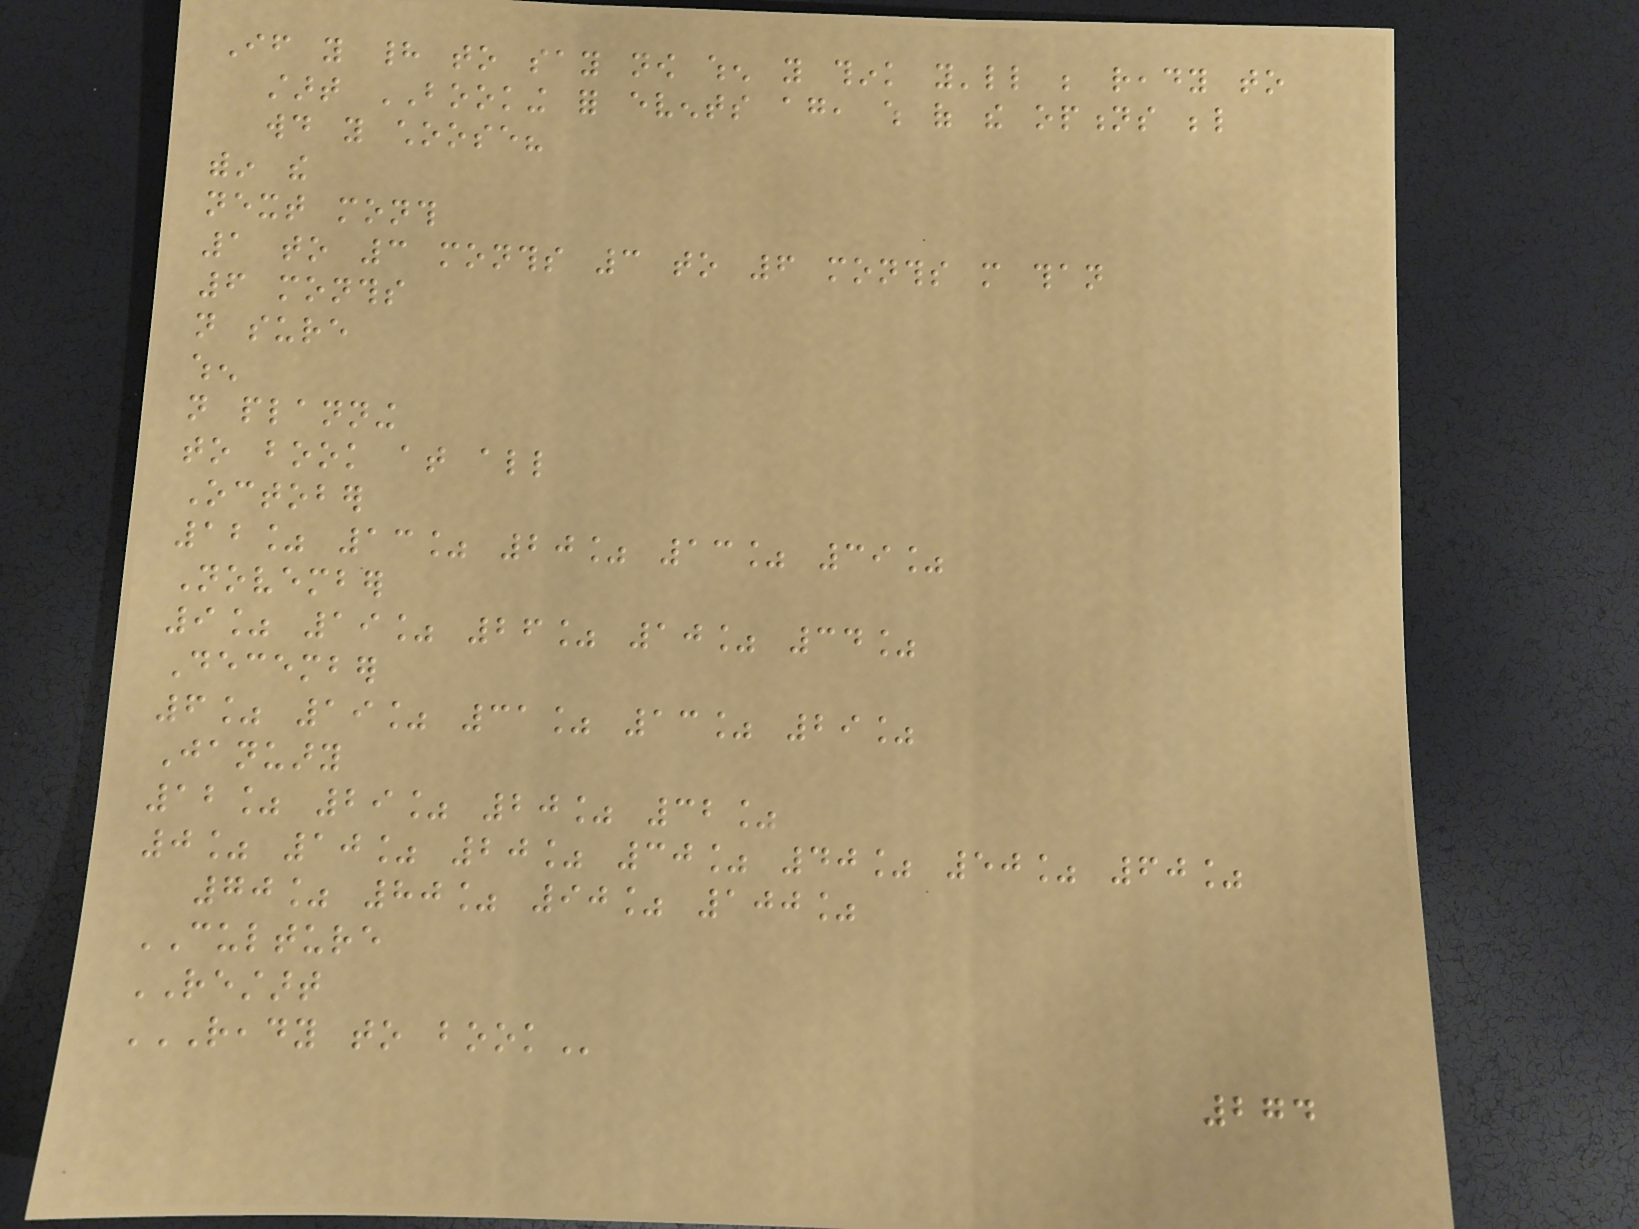If you had to say now when you think you'll be ready to
start BOOKING for events again, which of the options below
would you choose?
within the
next month
1 to 3 months 3 to 6 months more than
6 months
not sure
when
not planning
to book at all
October
12% 13% 20% 13% 39%
November
9% 19% 26% 10% 34%
December
6% 19% 31% 13% 29%
January
12% 29% 20% 32%
0% 10% 20% 30% 40% 50% 60%
70% 80% 90% 100%
CULTURE
RESTART
READY TO BOOK
274
